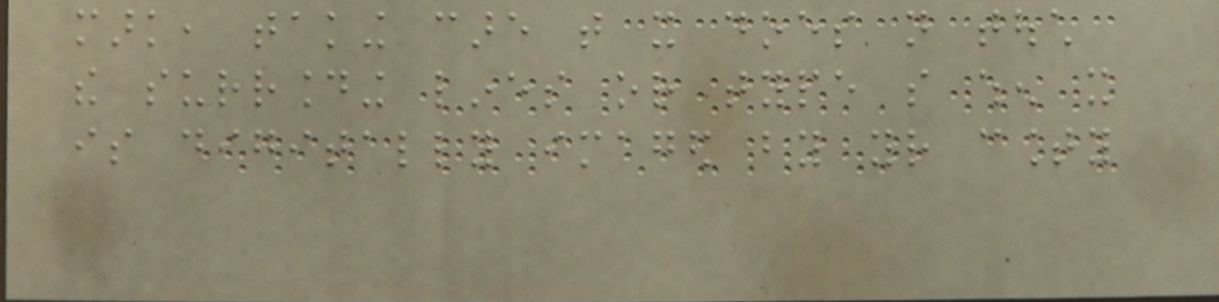mark, taking care that it does not touch
the surrounding lines or type so when it
is digitally imaged by your county
